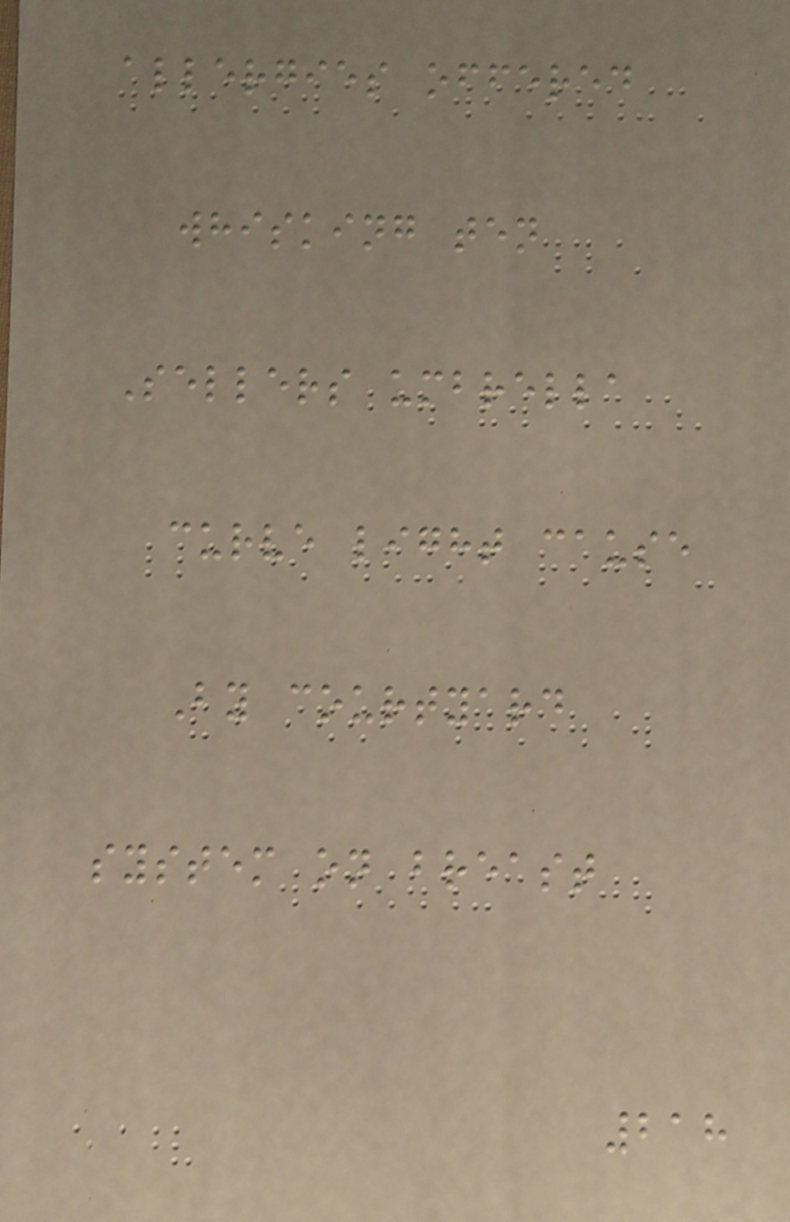allergies offered
whisking ten
Sellers umbrella
curve light cause
By courtyard
system on breast
218
